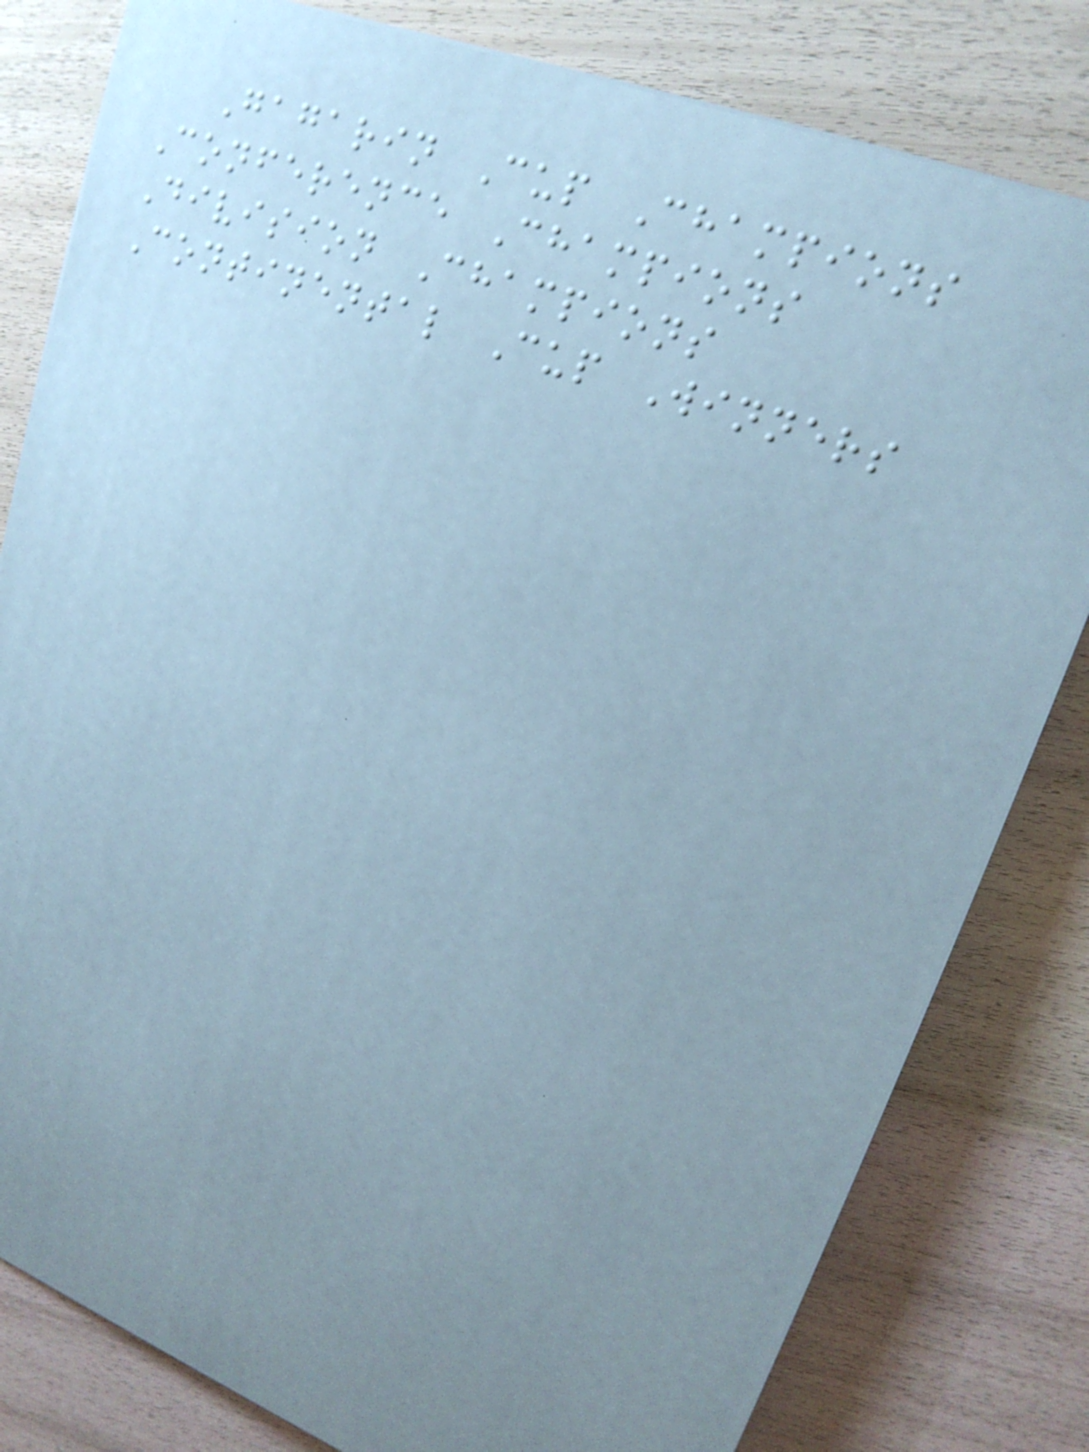Gagarin Cup Champions
Conference Champions
Division Champions
Continental Cup Winners
